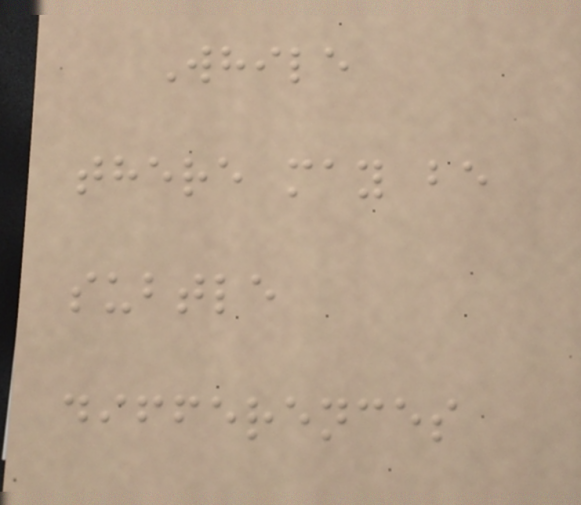While
there may be
subtle
differences
